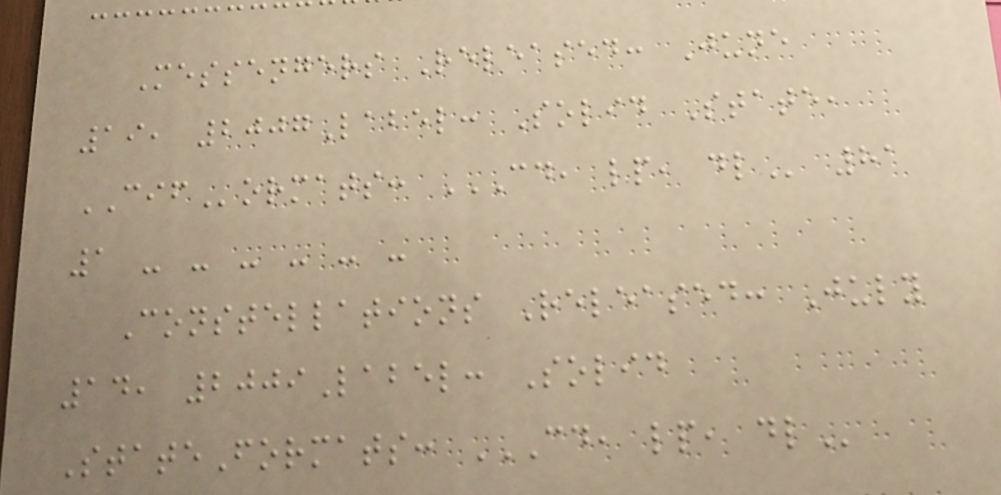Messengers Released: June
19, 2007Label: Solid State,
CIFormats: CD, LP, DL 81
1 - - - - - -
Constellations Released: July
14, 2009Label: Solid
StateFormats: CD, LP, DL
